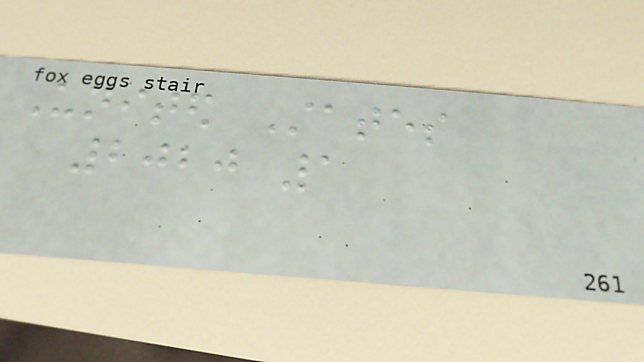United States
2020 1
